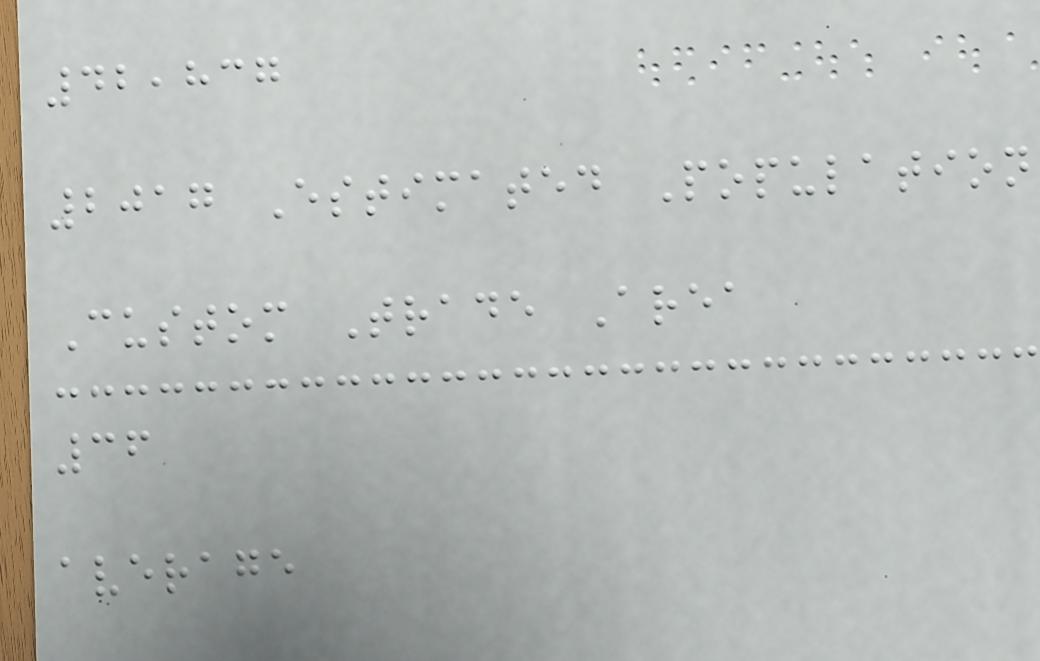42,837
2017 Estimated Population
Custom Trade Area
36
average
